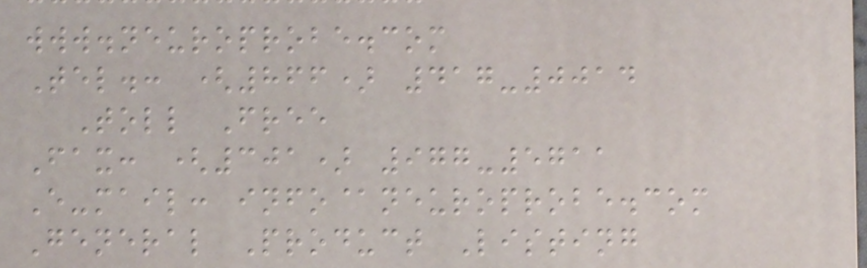www.neuroprobe.com
Tel.: (866) 417-0014
Toll Free
Fax: (301) 977-5711
E-mail: info@neuroprobe.com
General Product Listing
